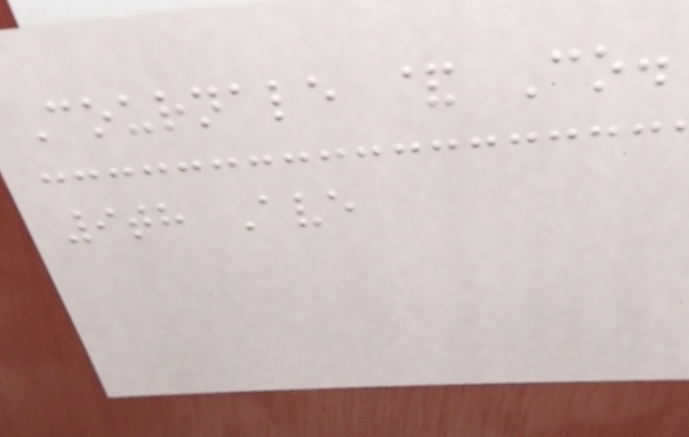Cournale & Co.
9th Ave
